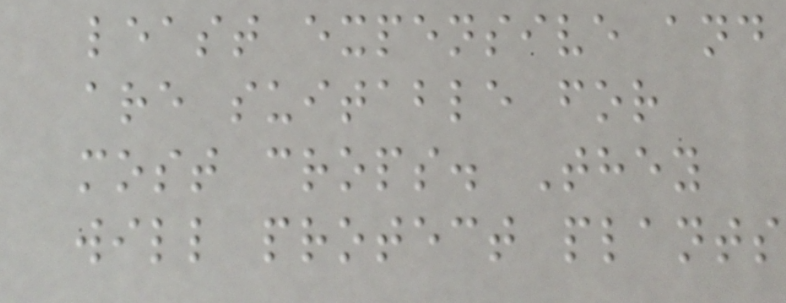least expensive and
are suitable for
most crops. They
will protect plants
